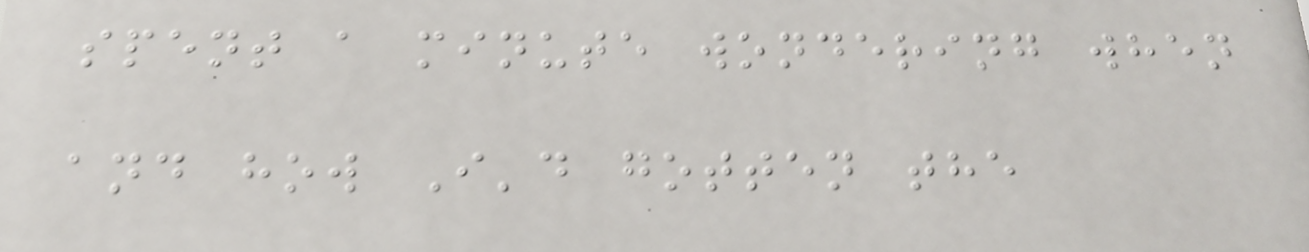spent a minute wondering when
and how I'd gotten the
